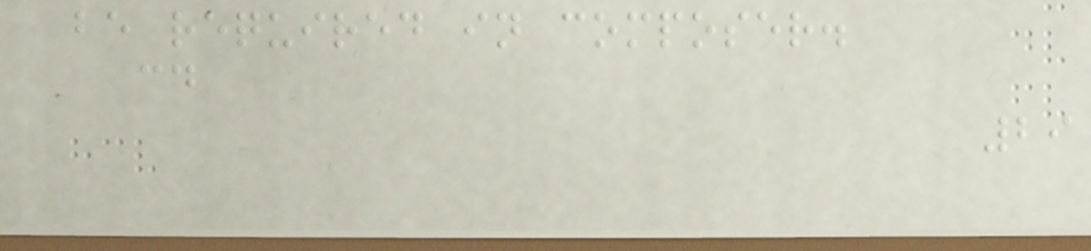be required in composer.
cd
29
